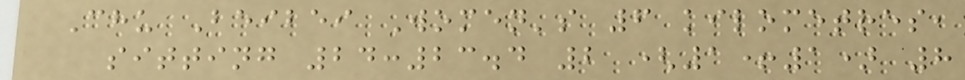Chu Beibei Women's 6 kilometres,
sitting 24:23.4 2 (1+1) 8
